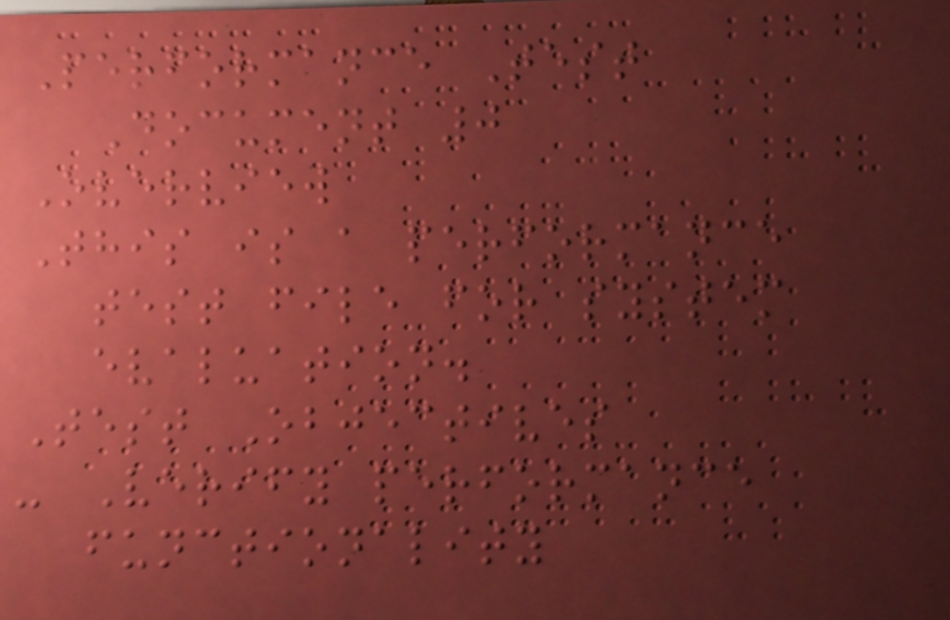Performance Test
Document 0
Overview
This is a performance
test file for system
evaluation.
Test Objectives
- Verify performance
functionality
